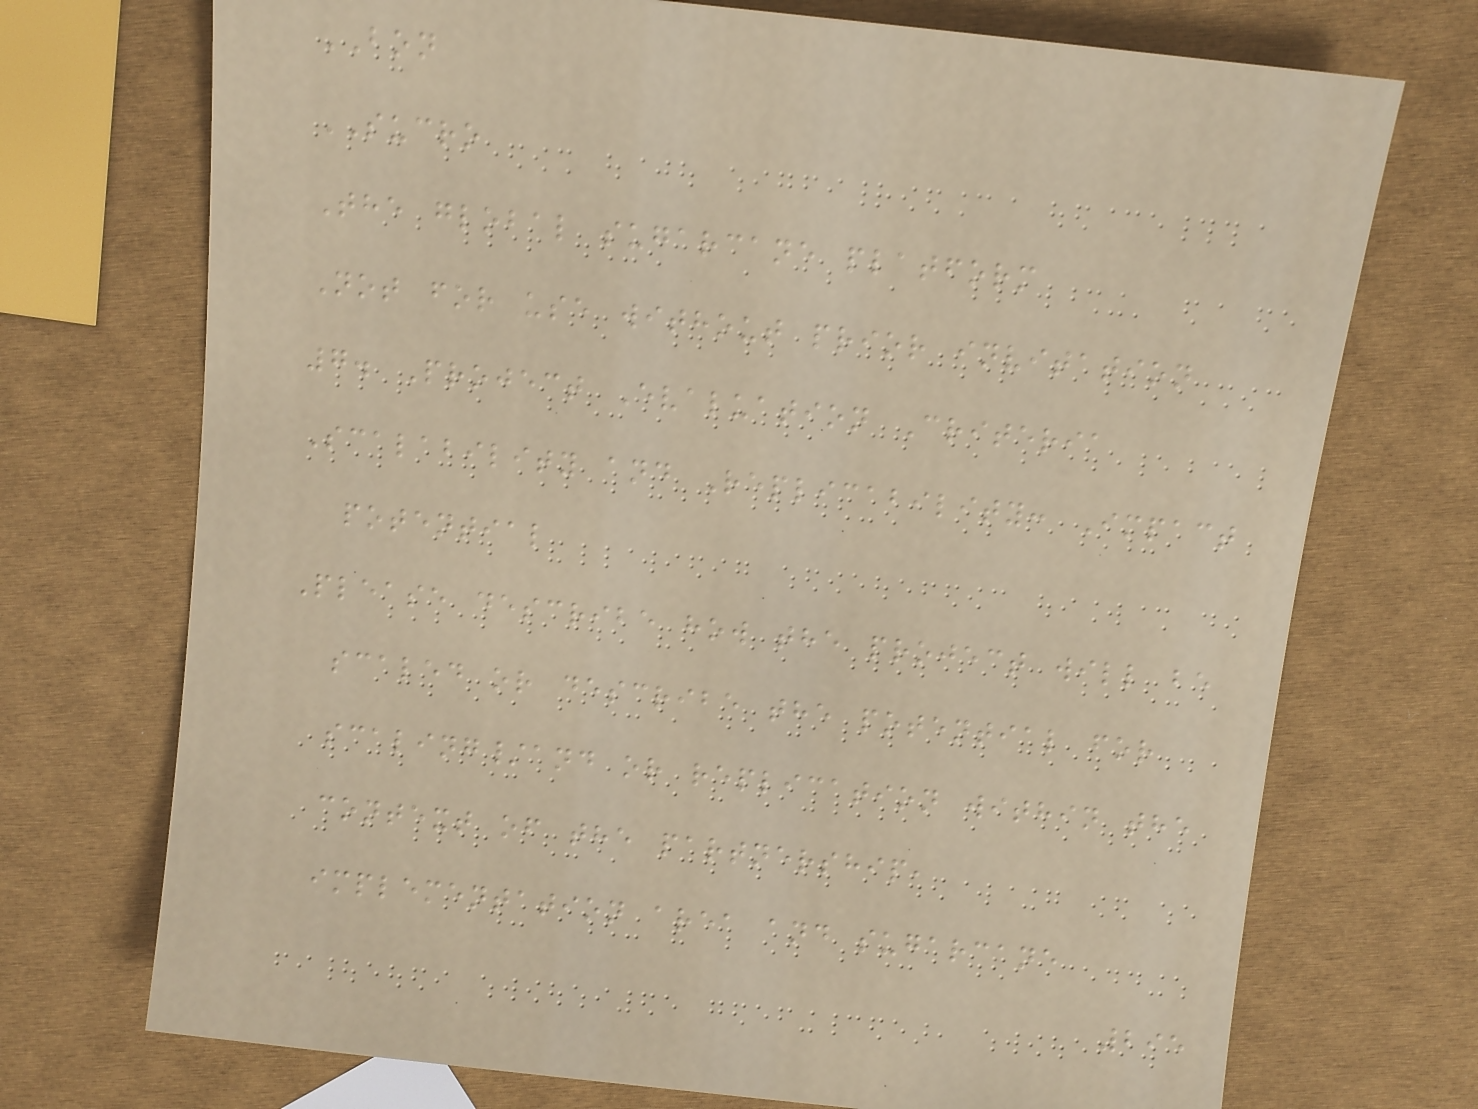BON
SUCRO
The global sugarcane platform
Not for use without prior invitation
7. Project Evaluation Criteria
Scalability and Replicability: Impact
potential
Please describe how the project will be
scaled or describe the potential for
scaling/and or replication within the
context of the partnership,
implementation area and sugarcane
295
